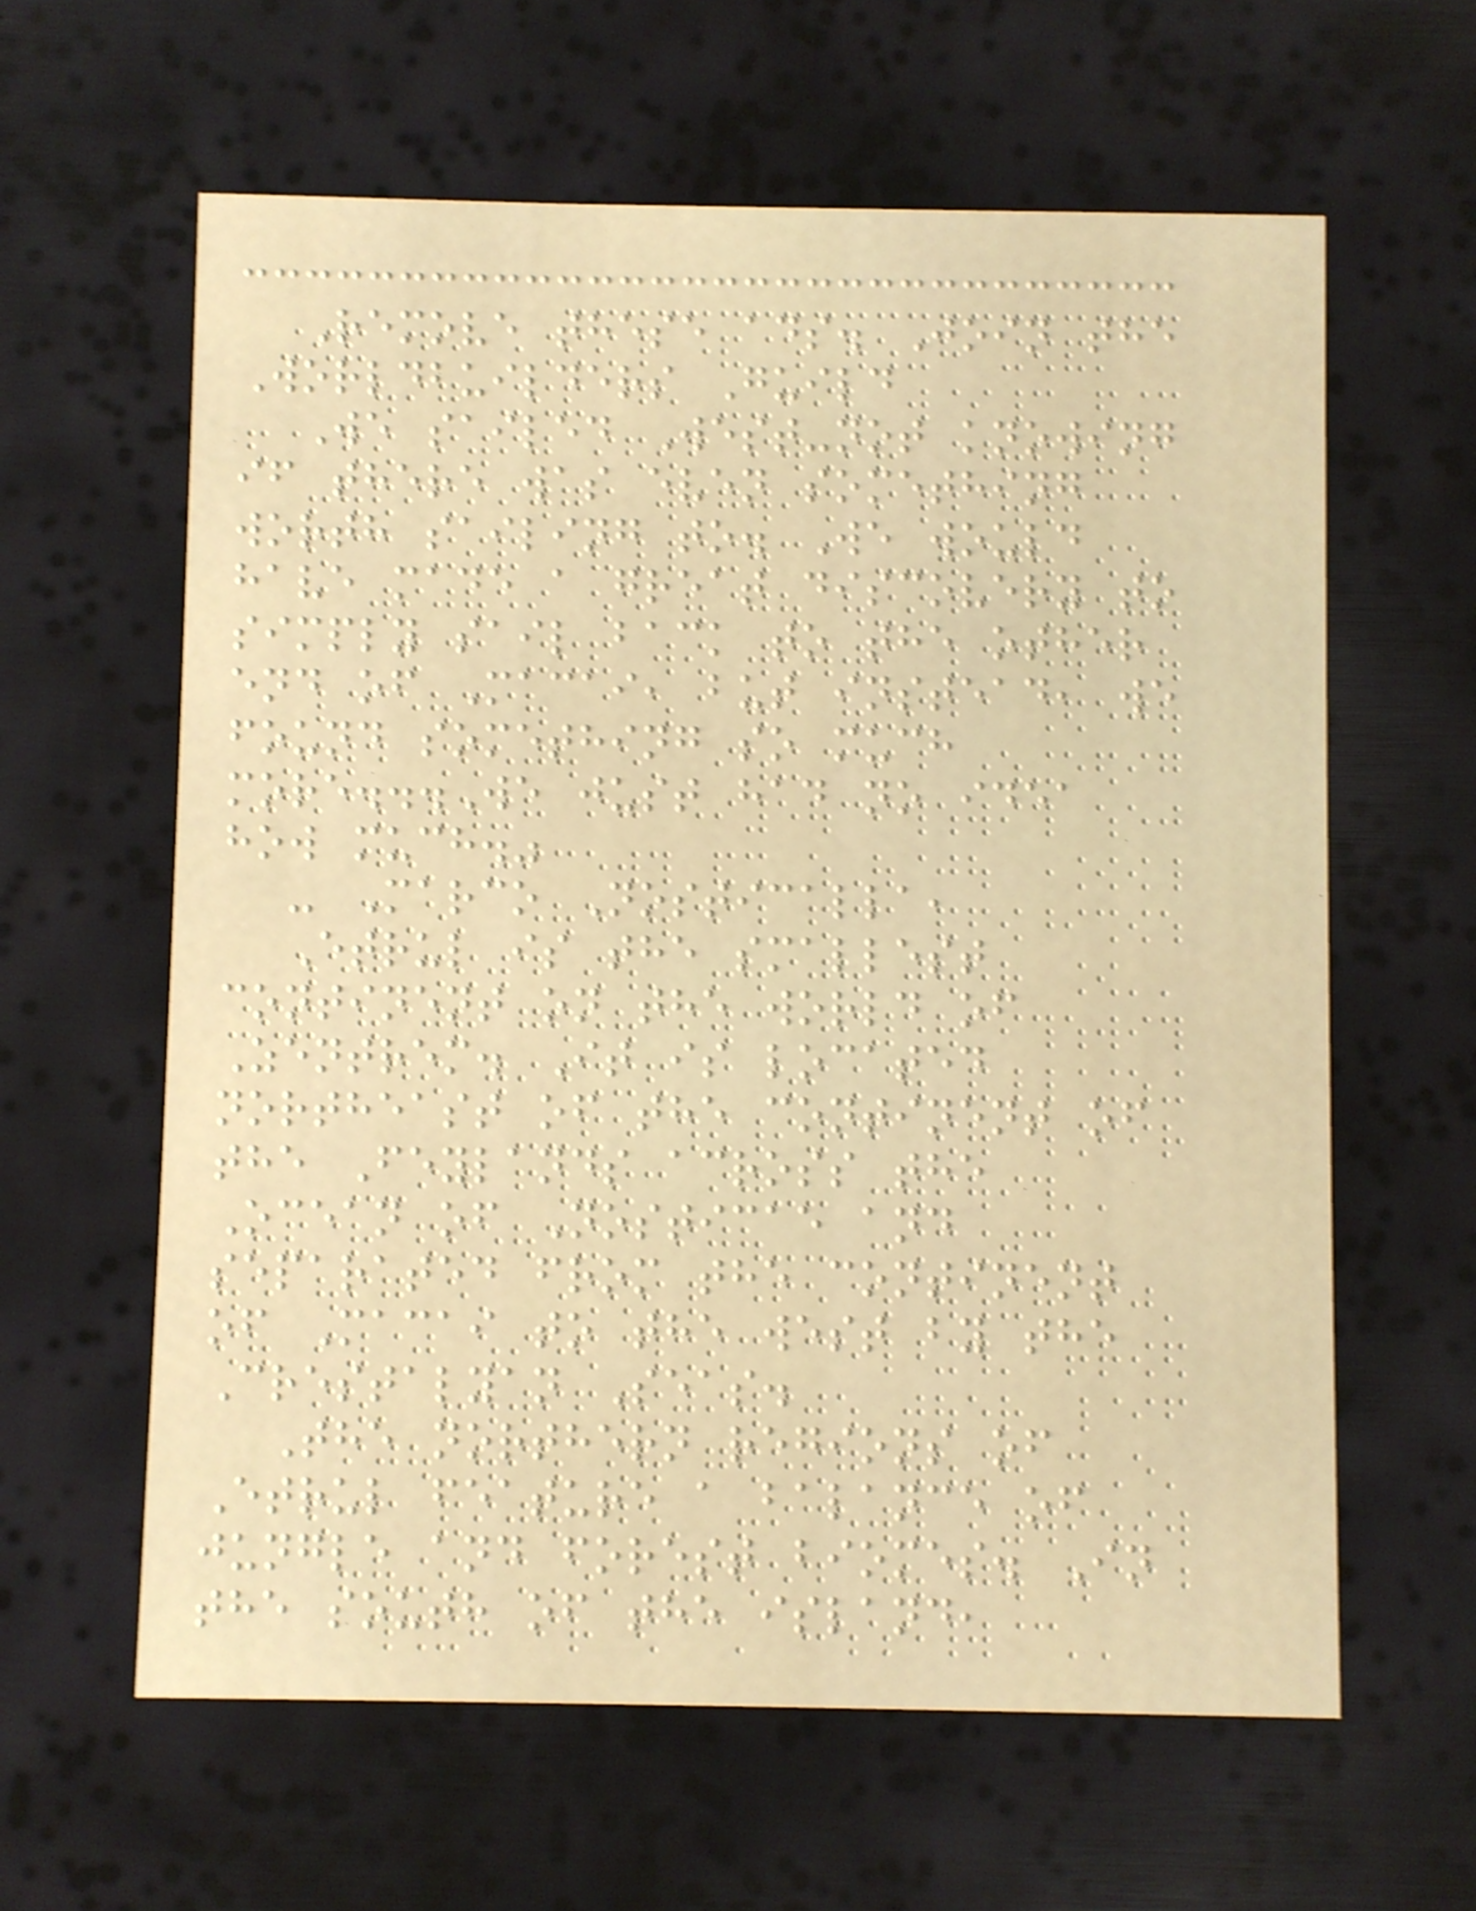Remove these ads. Join the
Worldbuilders Guild
We sailed West-not knowing
if there was even something
worth sailing to. We would
have made a great discovery to
simply sail back to the other
end of Macai, but instead, we
found something so much
more...We just had no idea
how much."
- Marco Nosticalla,
Etrul is the smallest
continent on the world of
Zentrem. It is located
northeast of the continent of
the Feylands across the
Ocean of Nosticae and
separated from the continent
of Macai to the west by the
Crestalyan Seas.
The northern regions of
Etrul feature a balance of
jungle and forest biomes. In
the south of the island,
